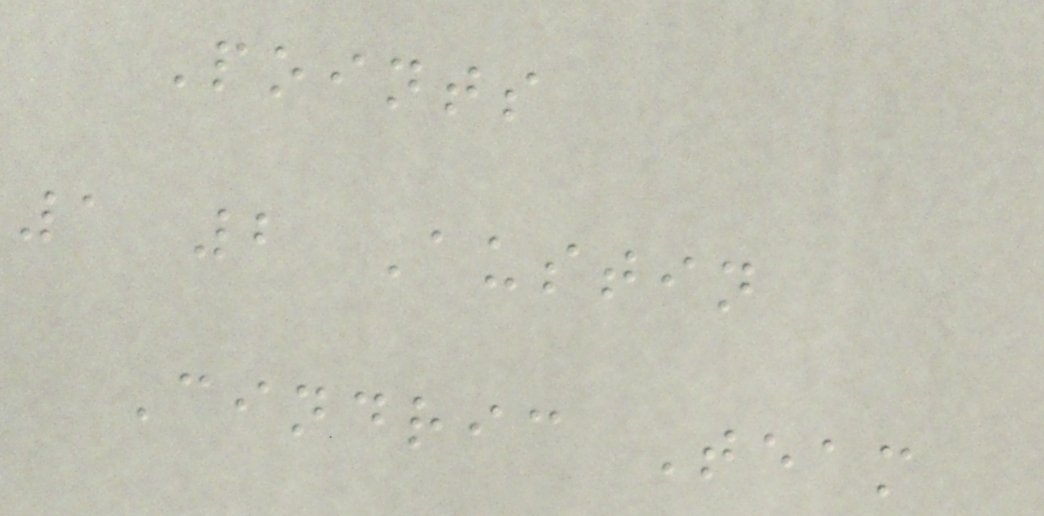Points
1 2 Austin
Cindric Team
